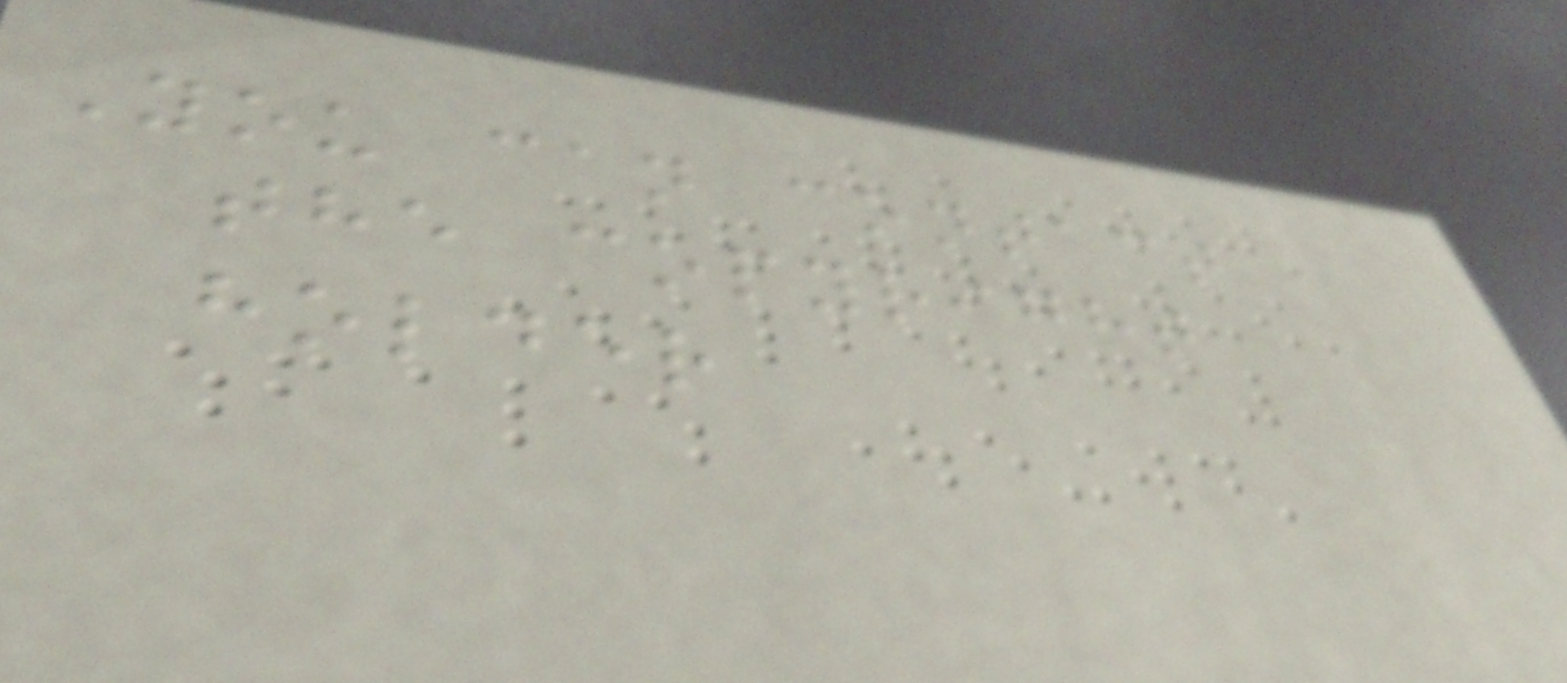You can contact
the copyright
holder
